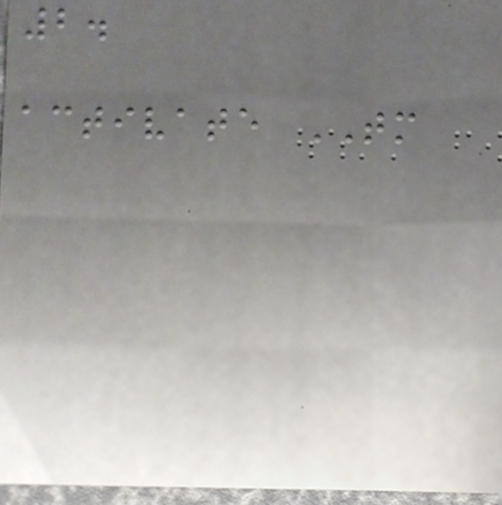2.
activate TM
